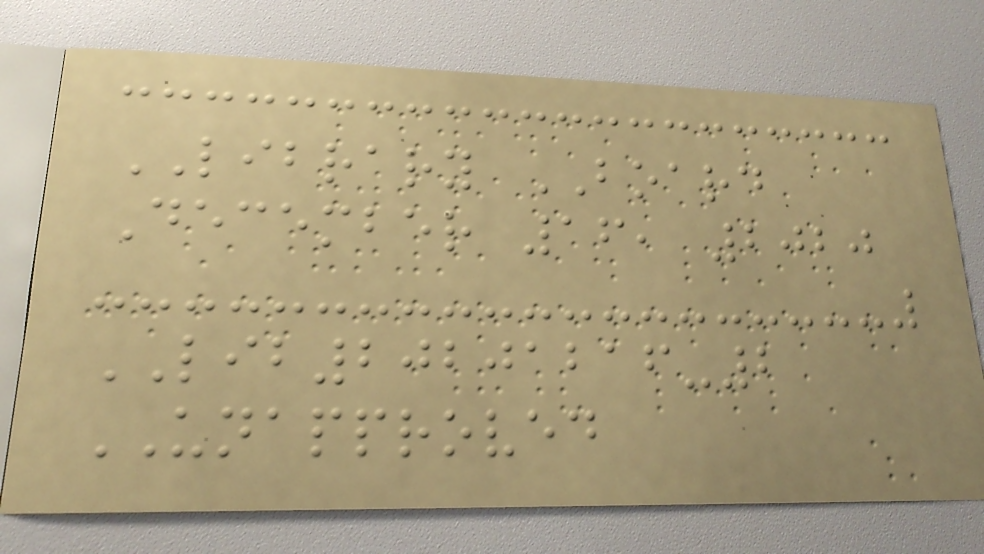LIBRARY BOARD
December 16, 2020
LIB20201216-2
UNAPPROVED
